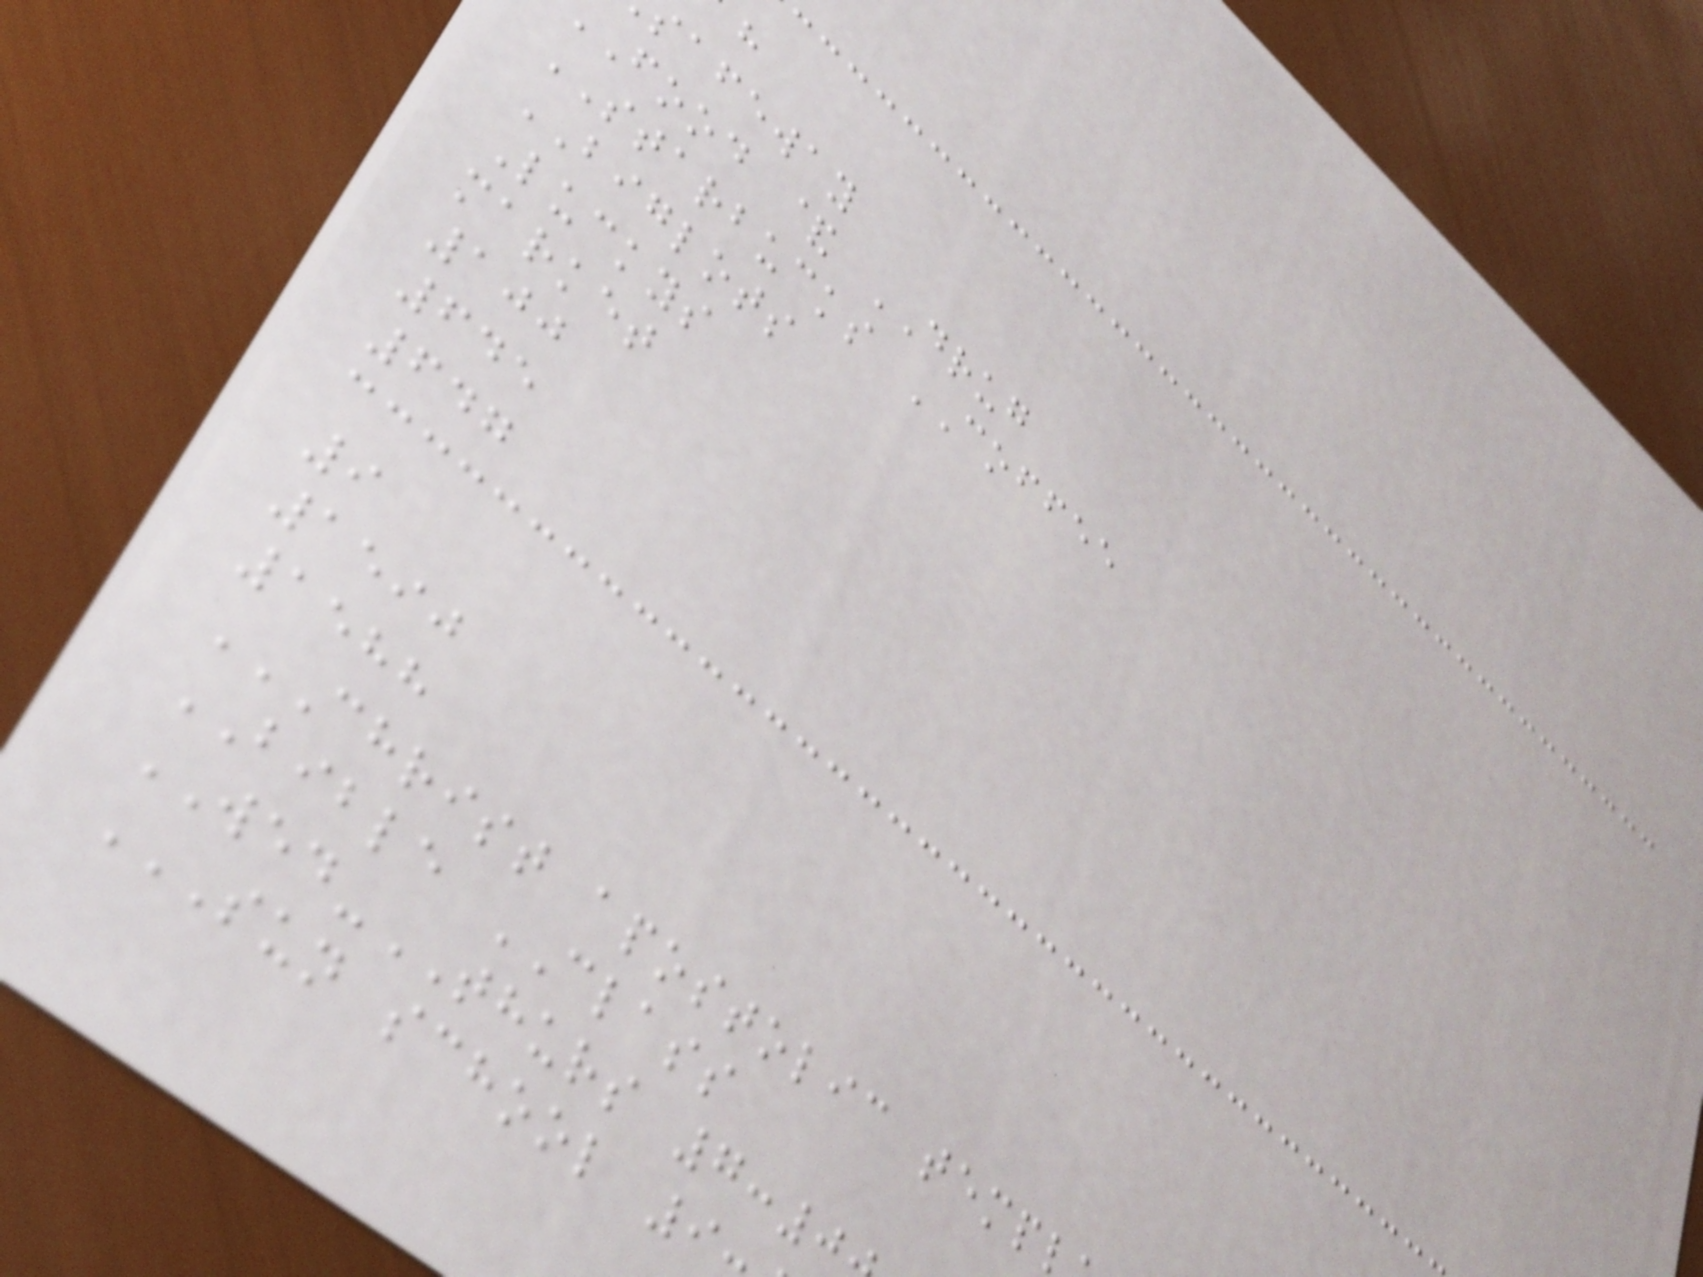safeway
food & DRUG
STARBUCKS COFFEE
BIGLOTS
Luckys
market
100
645
647
9
1590
1588
BIBLE CLASS
WED-THURS 7:0
